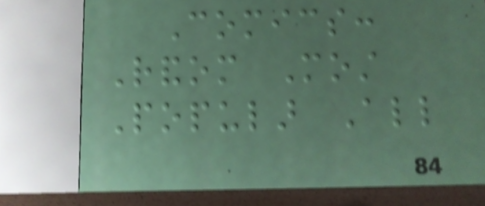Comics:
Random Most
Popular All
